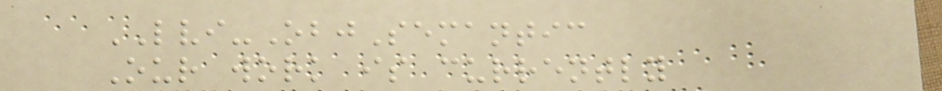LVI-ObjSemantic
Our work is currently
